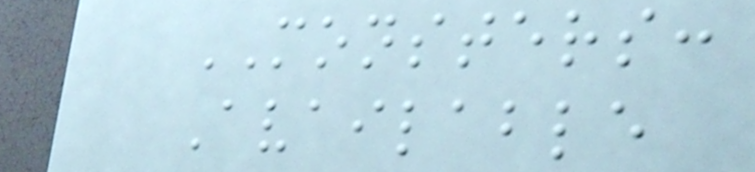MONSTERS:
Available
